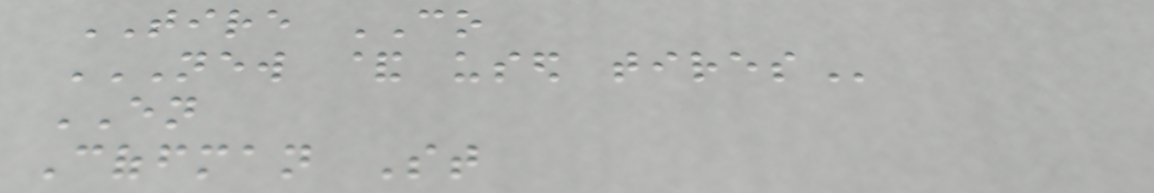TIRE CO
NEW & USED TIRES
EN
Coffman St
